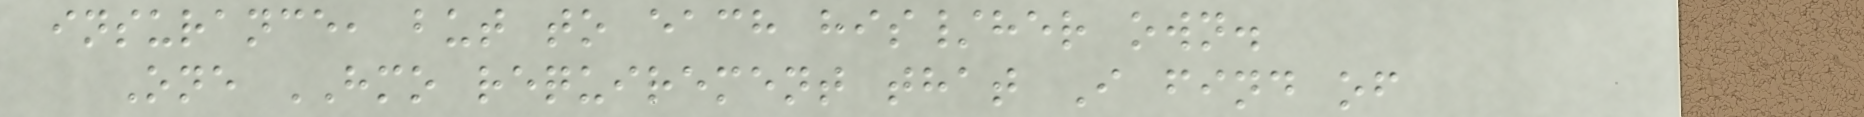insurance, but to each his/her own.
One HMO requirement that I find of
